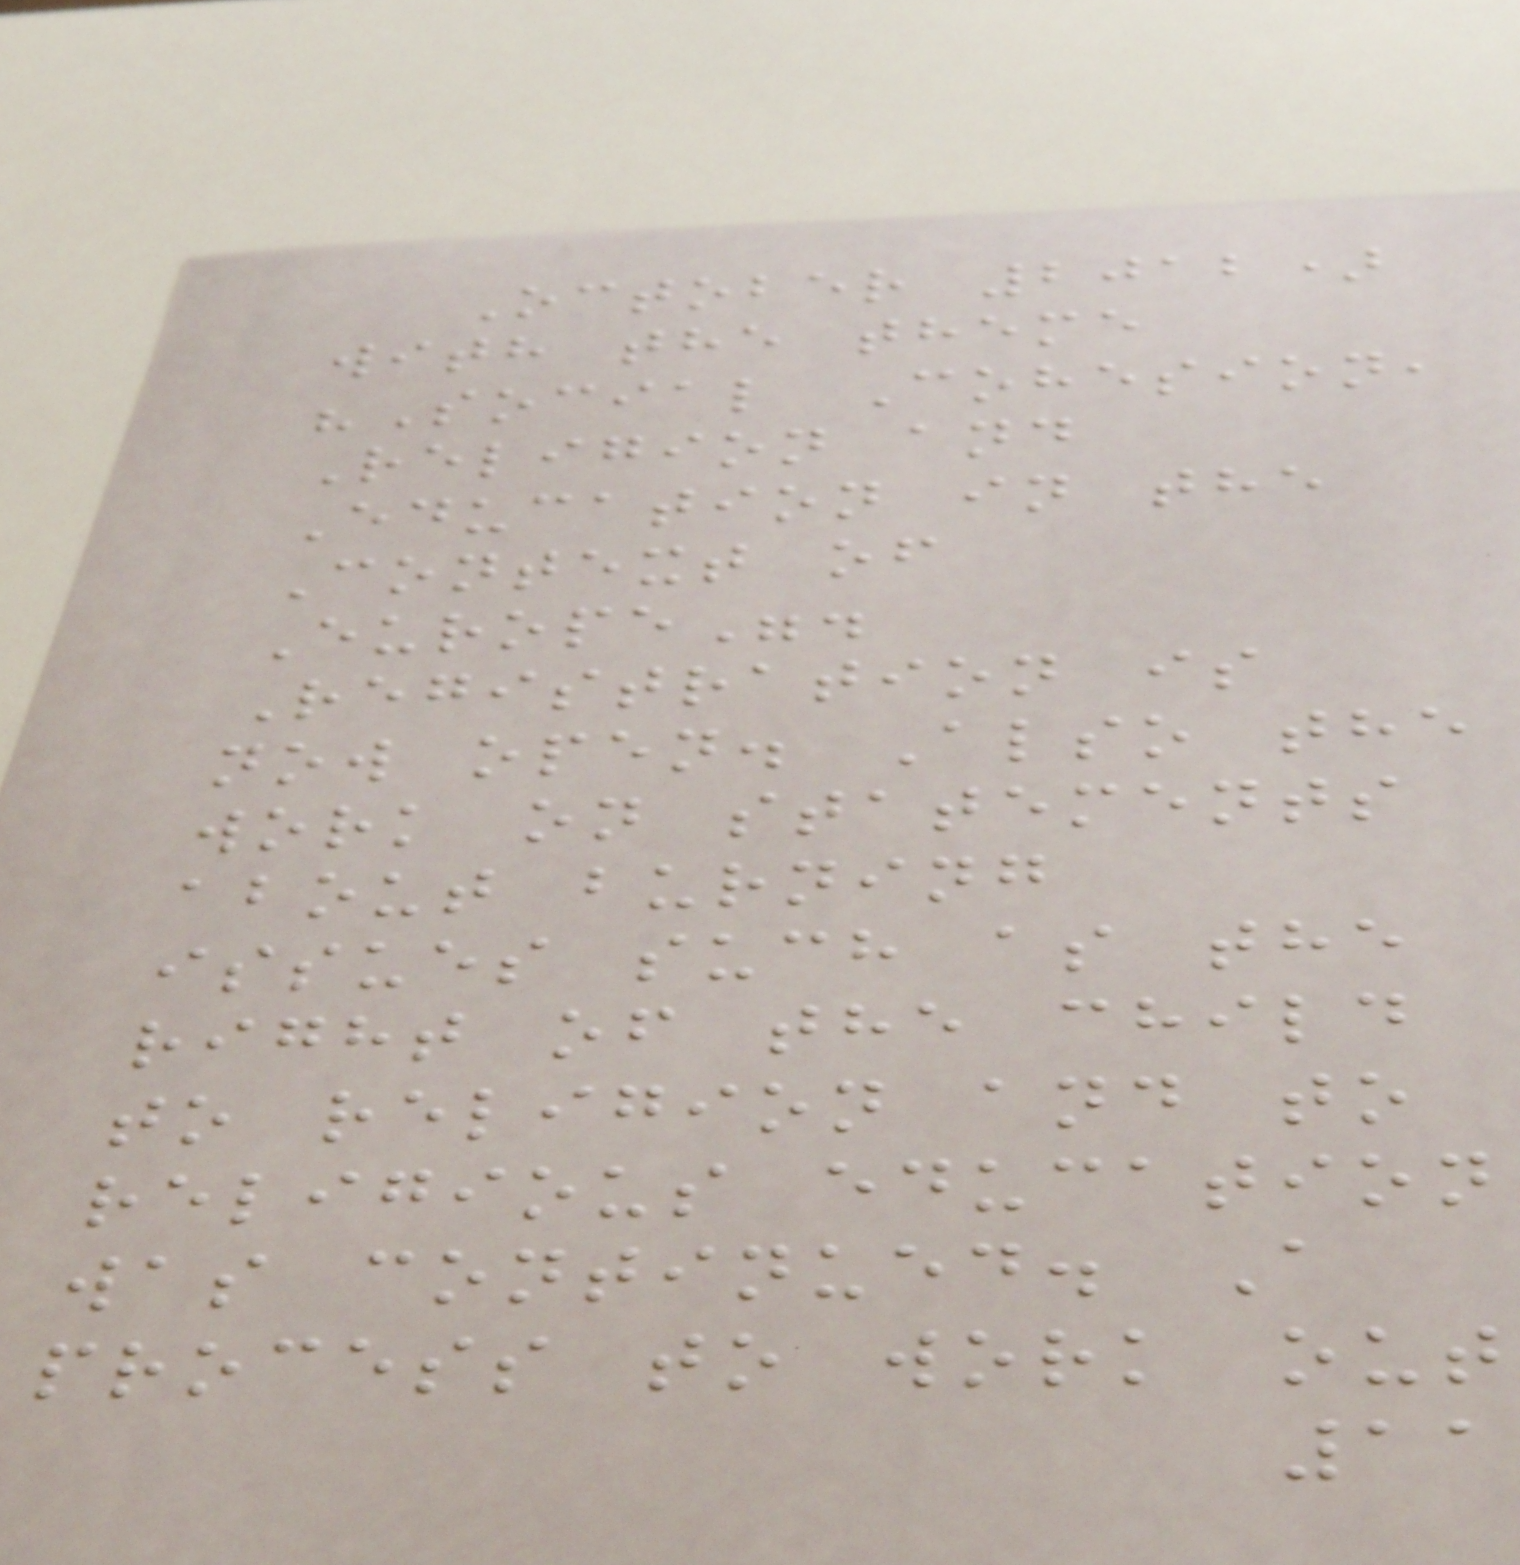October 2012)
with the theme
"Social Cohesion,
Religion and
Education in the
Context of
Europe".
Registration is
now open. Also the
work on statements
about burning
issues such as the
right of the child
to religion and to
religious education
was continued. A
process to work out
11
